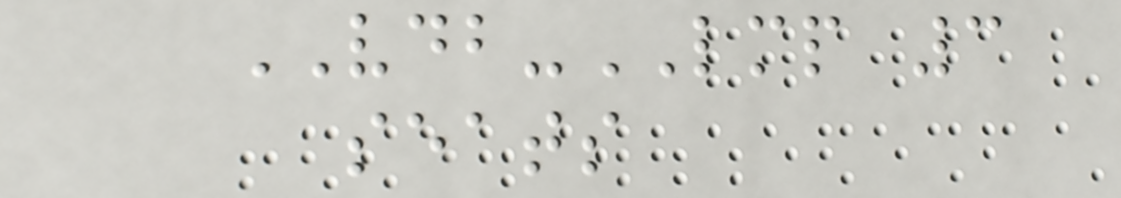VDB-LMP 3
seats
